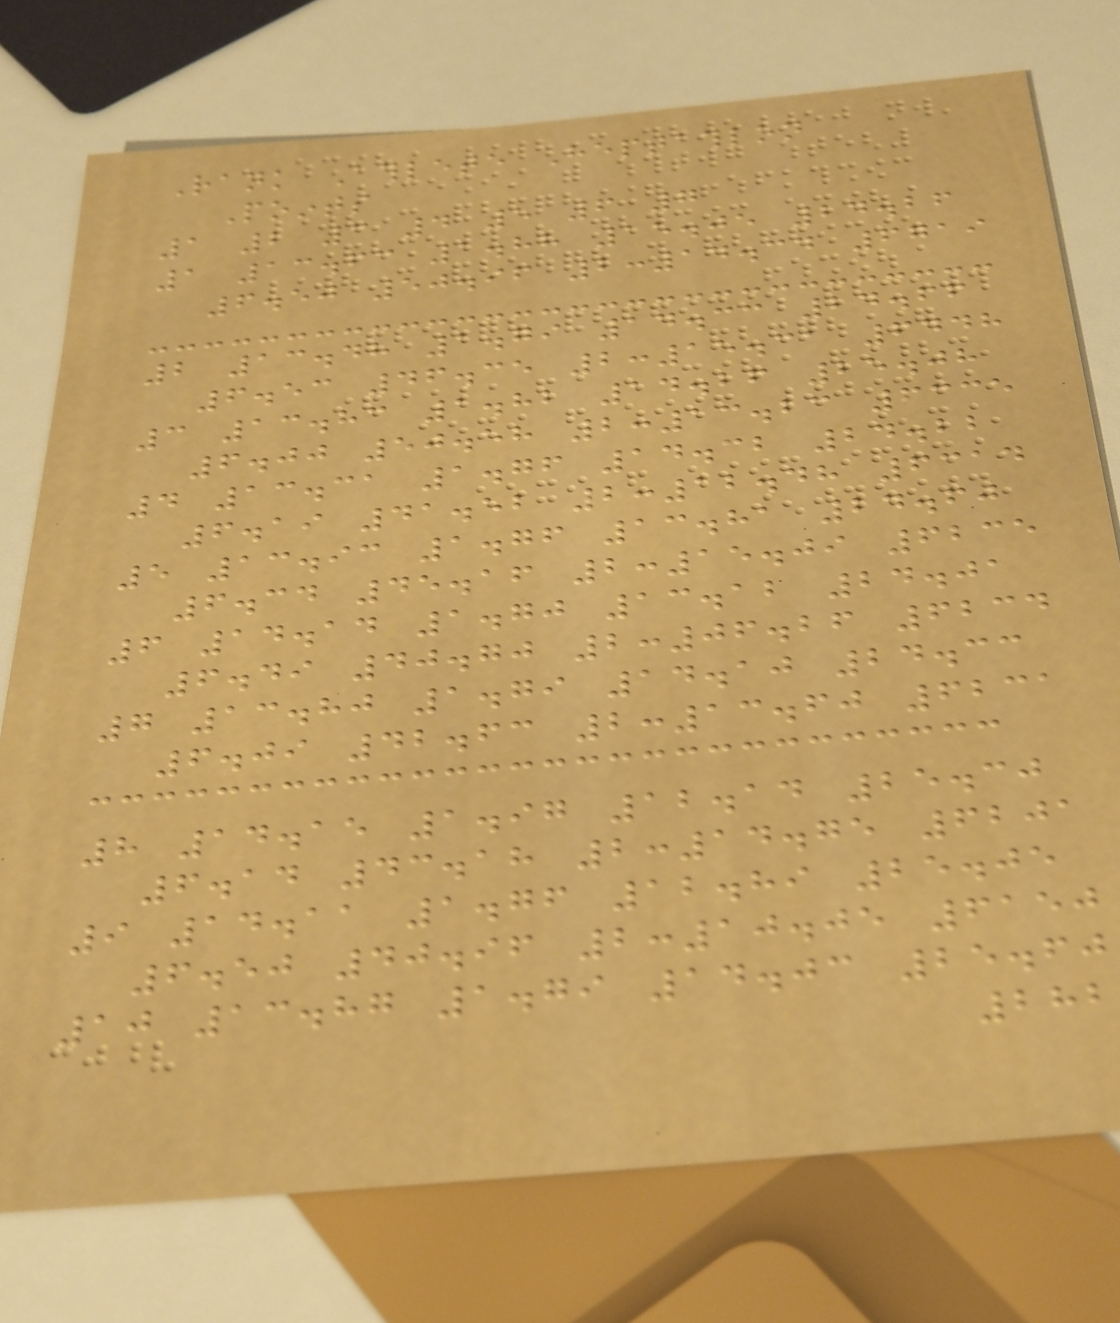Rank Athlete Heptathlon
Points
1 2 3 4 5 6 7
1 13.63 1.88 15.05 24.26
6.50 50.96 2:14.34 6719
2 13.48 1.79 14.33 24.66
6.53 46.35 2:15.31 6448
3 13.83 1.82 14.26 25.08
6.00 50.58 2:13.23 6335
4 13.31 1.76 14.32 24.22
6.19 41.52 2:12.48 6314
5 13.93 1.76 13.81 24.60
6.34 45.16 2:15.09 6235
6 14.14 1.70 13.12 24.01
6.49 40.70 2:06.26 6234
7 13.80 1.79 14.10 24.33
6.09 42.63 2:13.60 6231
8 14.15 1.97 12.14 25.30
6.14 43.18 2:14.75 6201
9 14.11 1.76 12.89 25.05
6.50 40.96 2:10.05 6150
10 13.87 1.79 14.03 25.60
282
